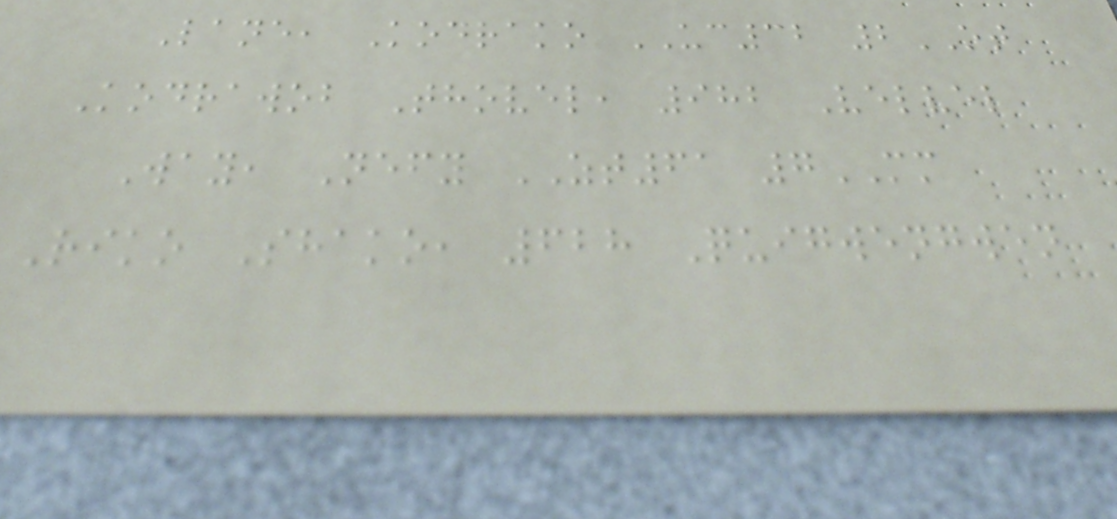Lane, Kodrako UC32 2OT
Kodrawob Thovel, 982 Velvel
Way, Nefy ZT61 7MM
Riko Shako, 628 Quigwengwen
